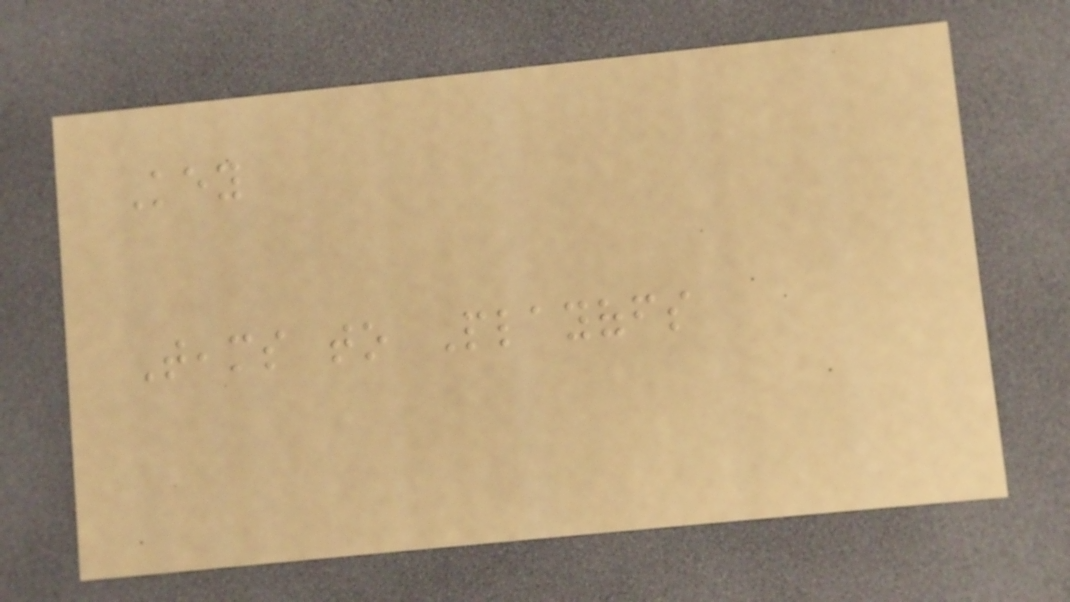Key
Teams to Playoffs
